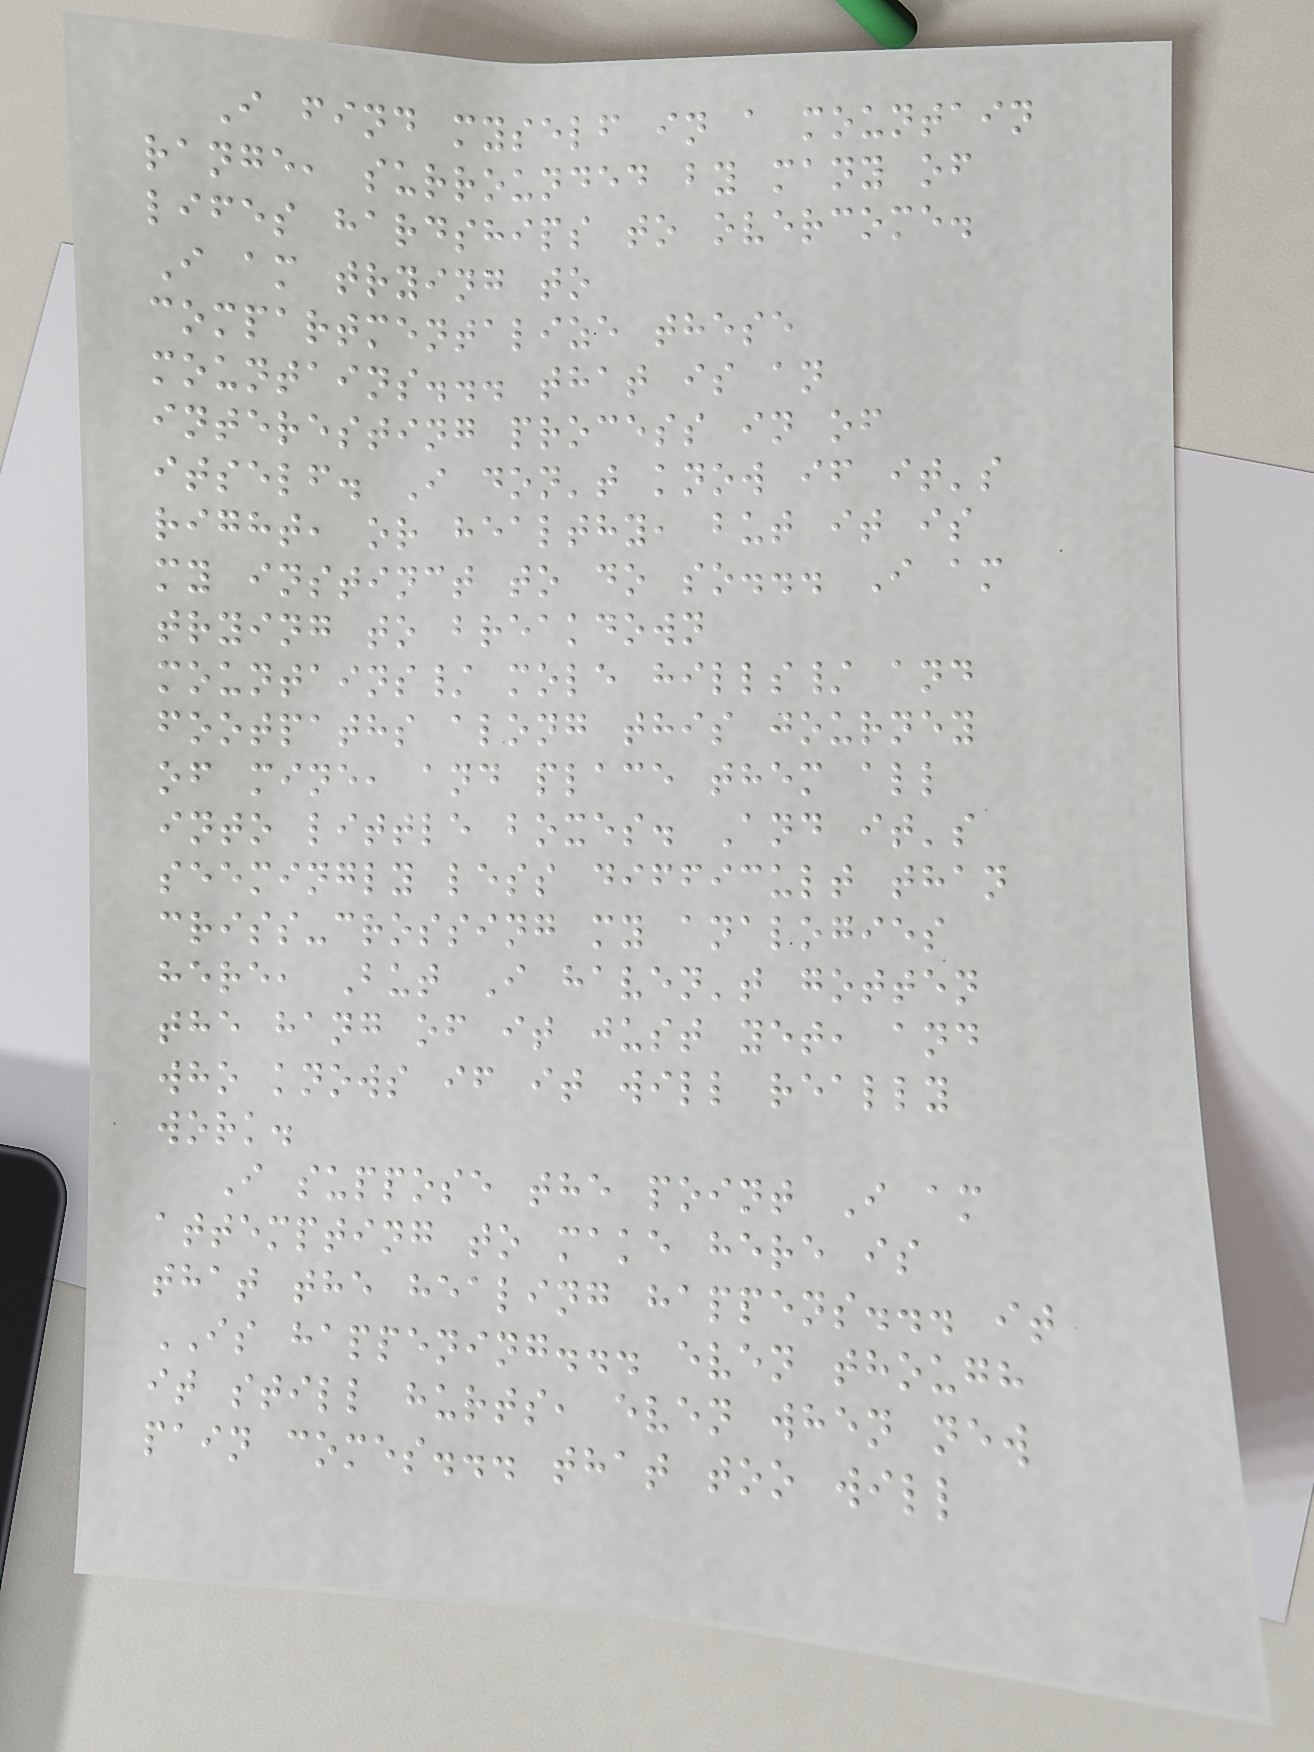I find myself in a mountain
range, surrounded by many of
lifes hardships to overcome.
I am trying to
compartmentalize these
mountains... that is an
interesting process in of
itself. I don't know if it's
right, or healthy, but it is
my instinct to do so... I am
trying to breakdown
mountains/ mole hills/ and
footpaths along this journey
of mine, and place them all
into little boxes. And it's
seemingly less difficult than
criss-crossing my analogies
here, But I haven't gotten
the hang of it just yet, and
who knows if it will really
work.
I suppose the point I am
attempting to make here is
that the healing happens... it
IS happening... even though
it still hurts, even when new
pain comes... that too will
